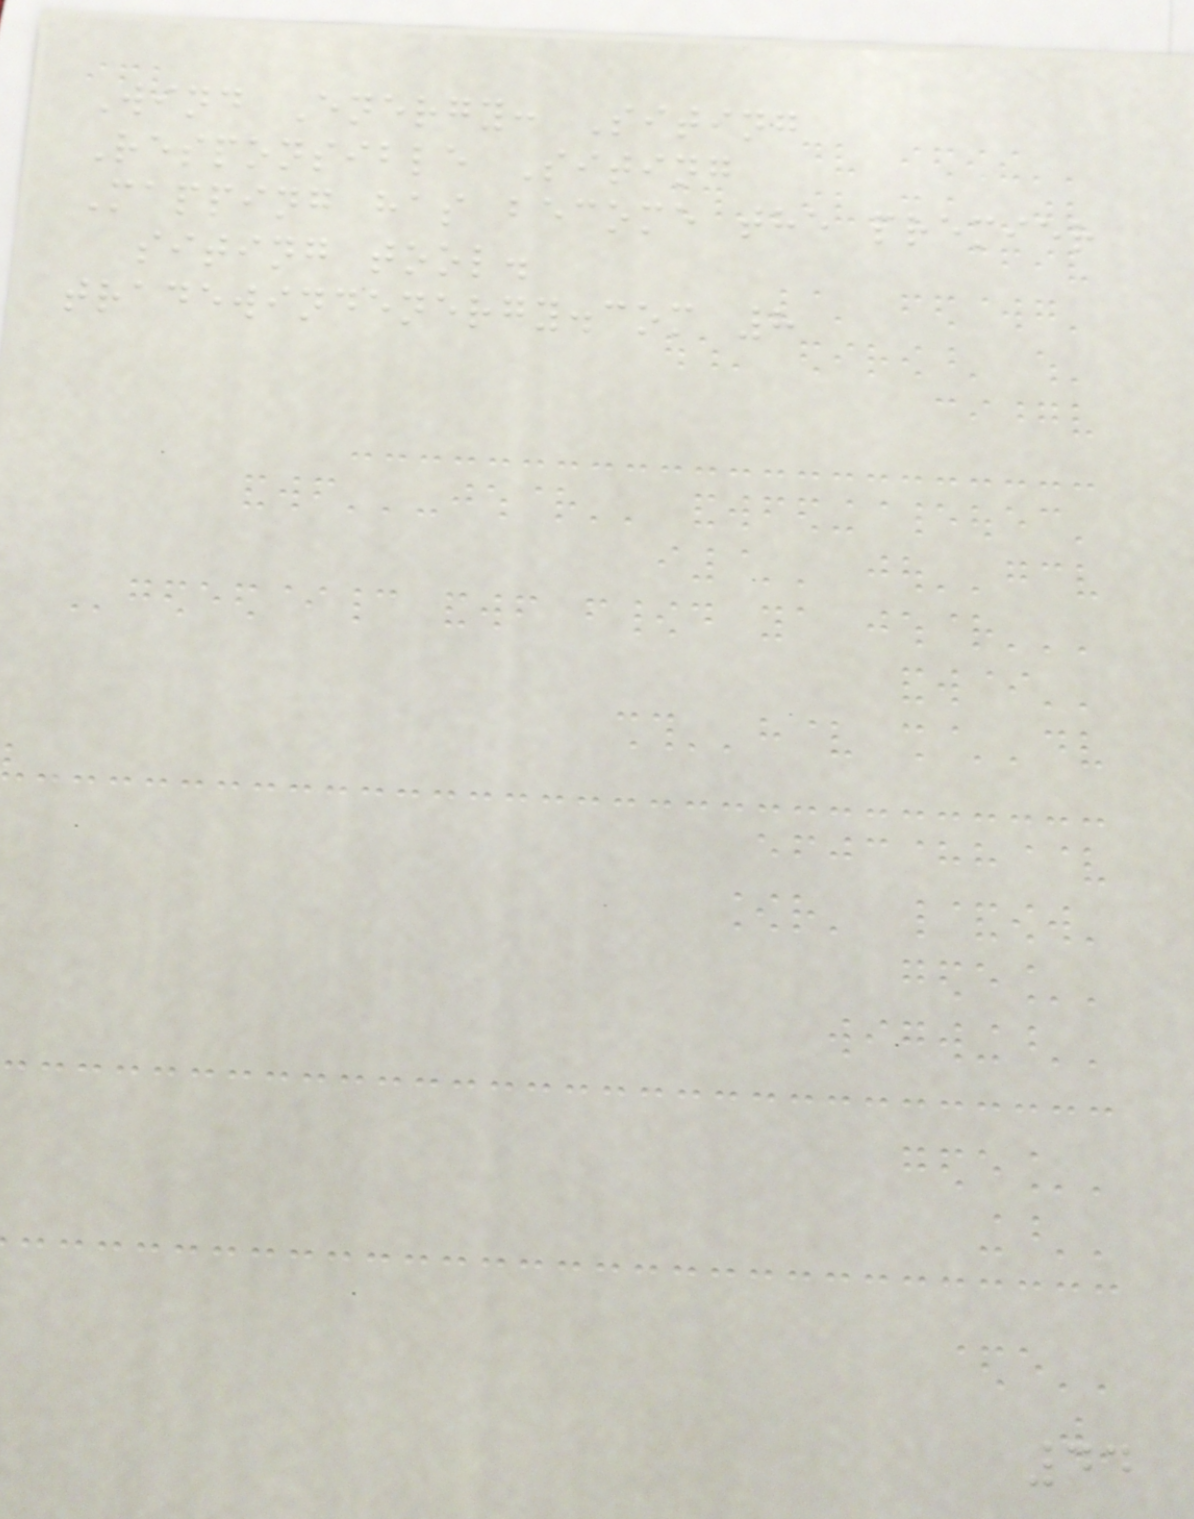Wind Energy: Siting
Responsible Siting
Mapping has become the premier
siting tool.
tradewindenergy.com 8
44
